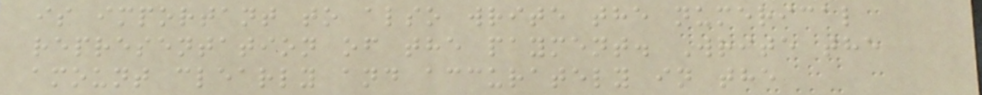is important to also write the numerical
representation of the payment. Write the
amount clearly and accurately in the
